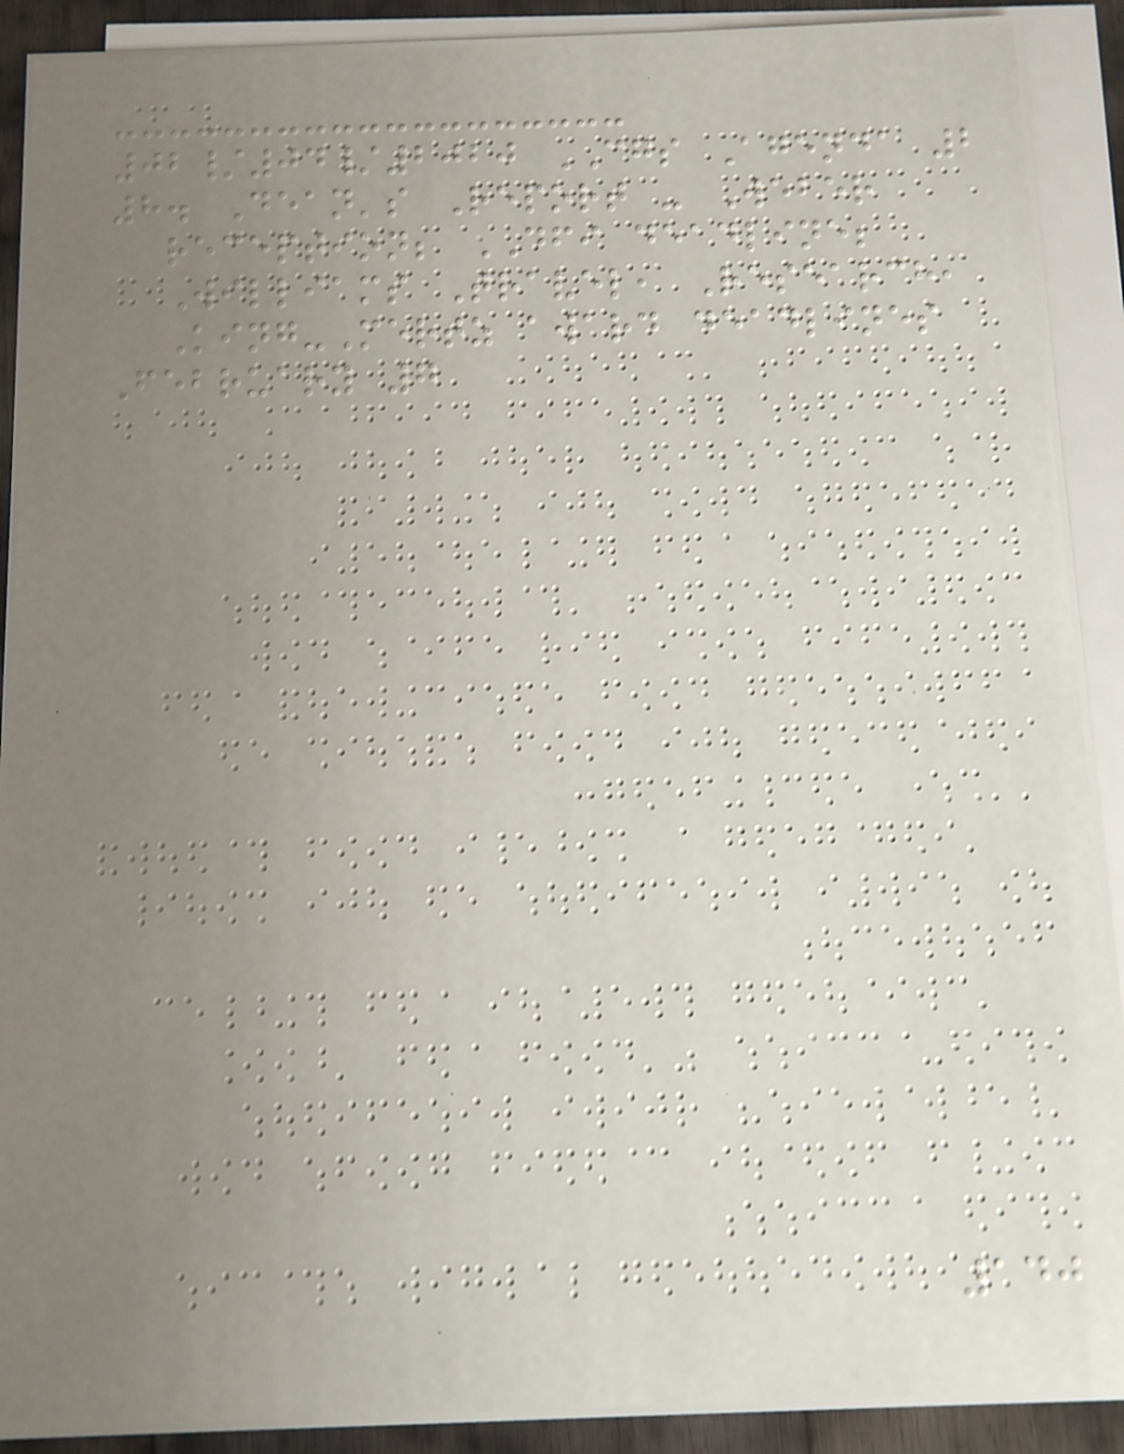02/04/2020 CGS Agenda 2
8. Dean's Report - Weber
reception; DFI deadline;
Williams Travel, Research,
King-Mertz award deadlines
February 7
140
